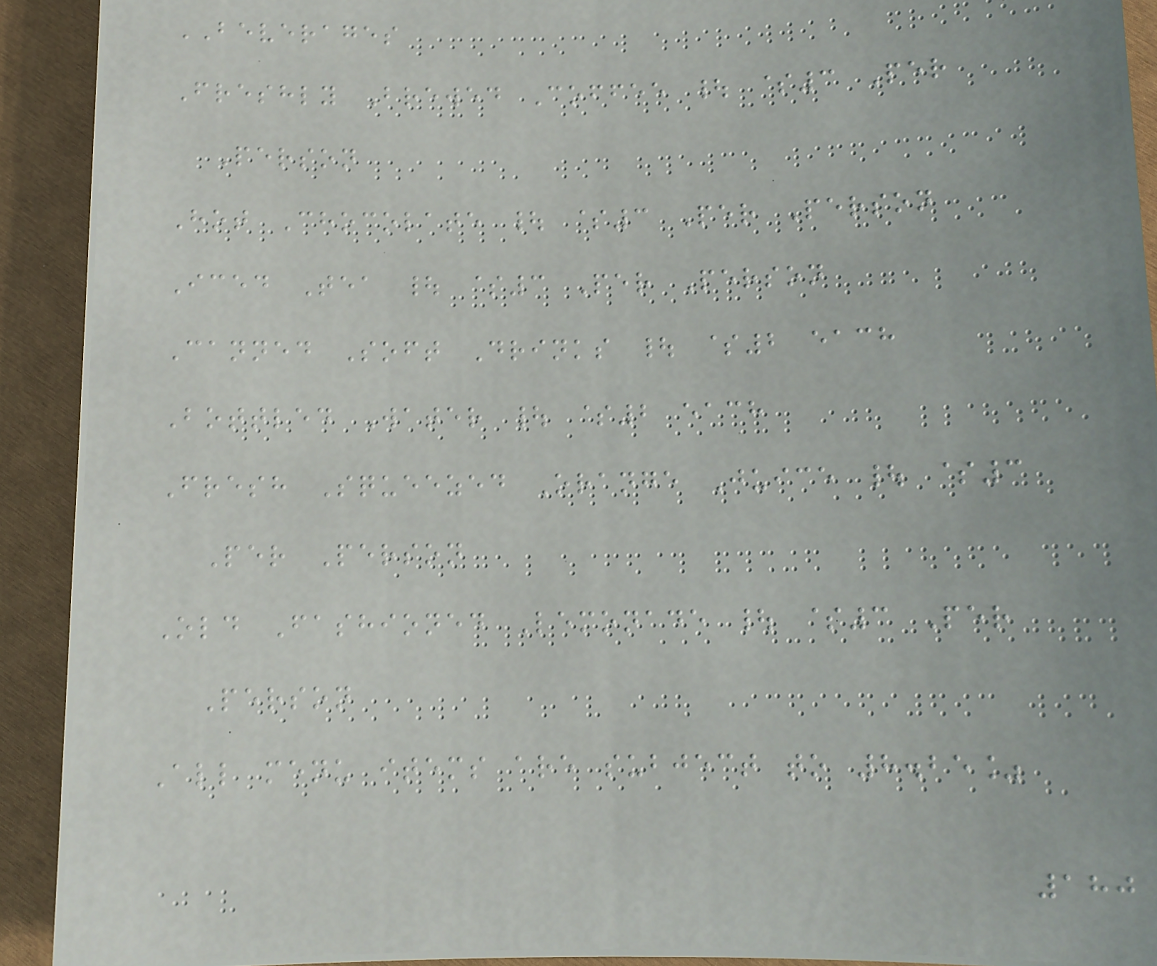BEVERAGES
Freshly Brewed Coffee | $3 Per
Person
Hot Chocolate | $3 Per Person
Iced Tea | $3 Per Person
Canned Soft Drinks | $2 each
Bottled Water | $2 each
Fresh Squeezed Orange Juice | $3
Per Person
Old Fashioned Lemonade | $3 Per
Person
All menu items are subject to 8.25%
180
